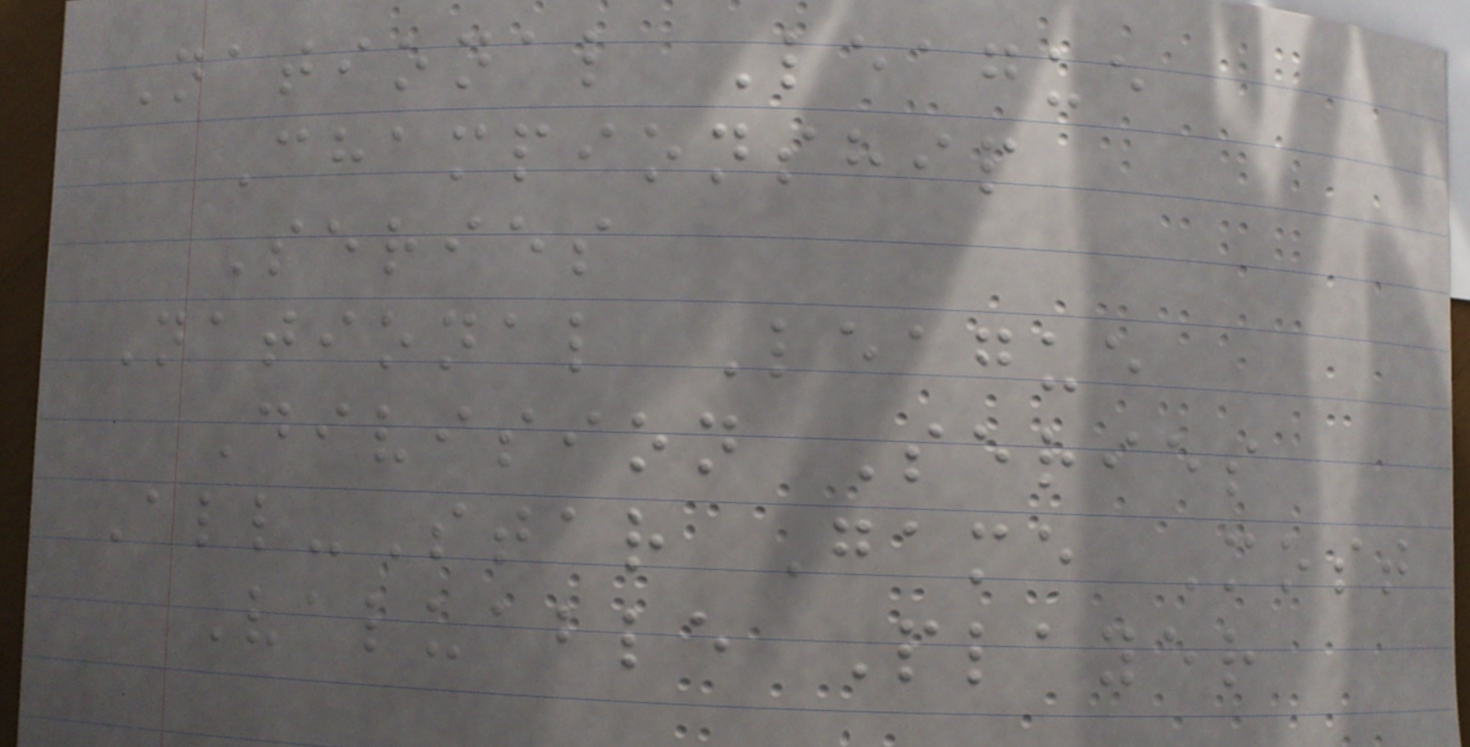National League
Championship
Series
National League
Division Series
All-Star Game Most
Valuable Player
